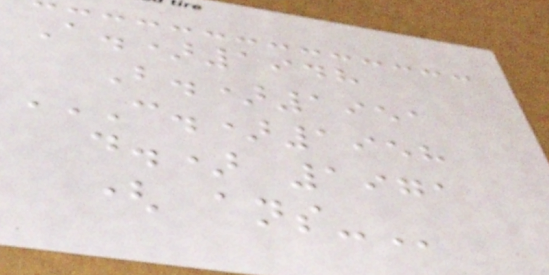A.)1948
B.)1951
C.)1958
D.) 1971
( ANS-
